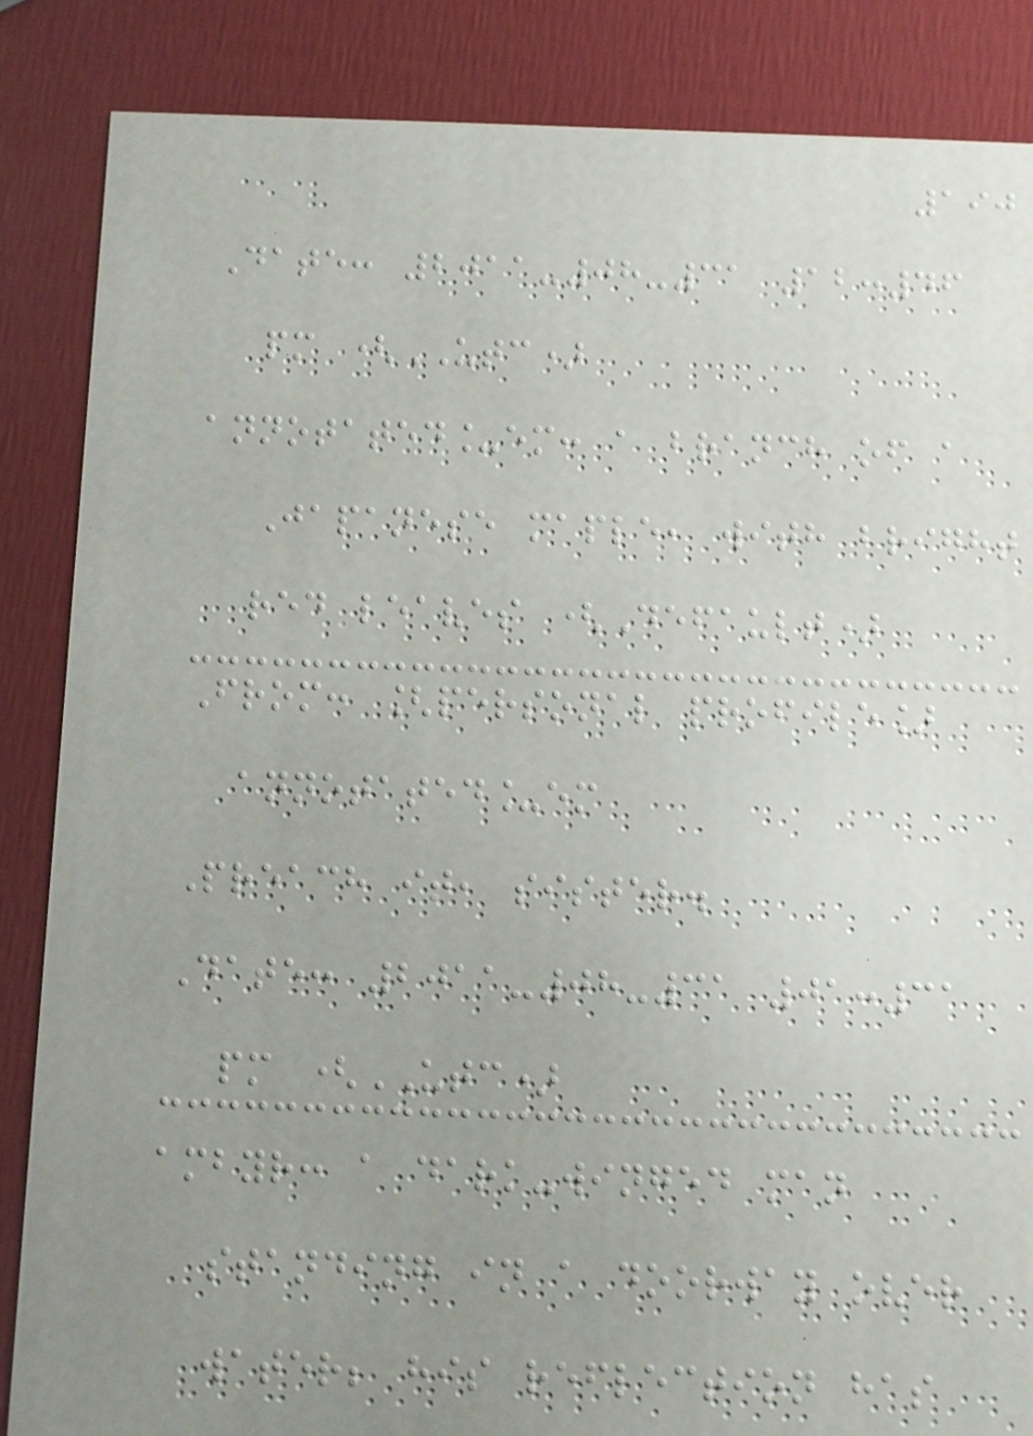190
Date: 2011-08-31 12:46
pm (UTC)
annotated_em: a branch of a
Japanese maple, with bright
red leaves (Default)
From: [personal profile]
annotated_em
Preach it, sister.
Date: 2011-08-31 01:31
pm (UTC)
ambyr: a dark-winged man
standing in a doorway over
water; his reflection has
